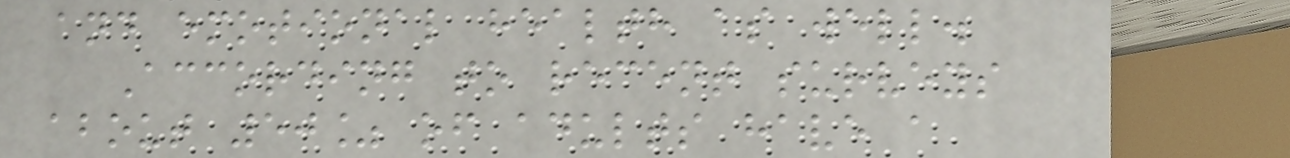and emotional health as well.
According to recent surveys
about 50% of adults have a
